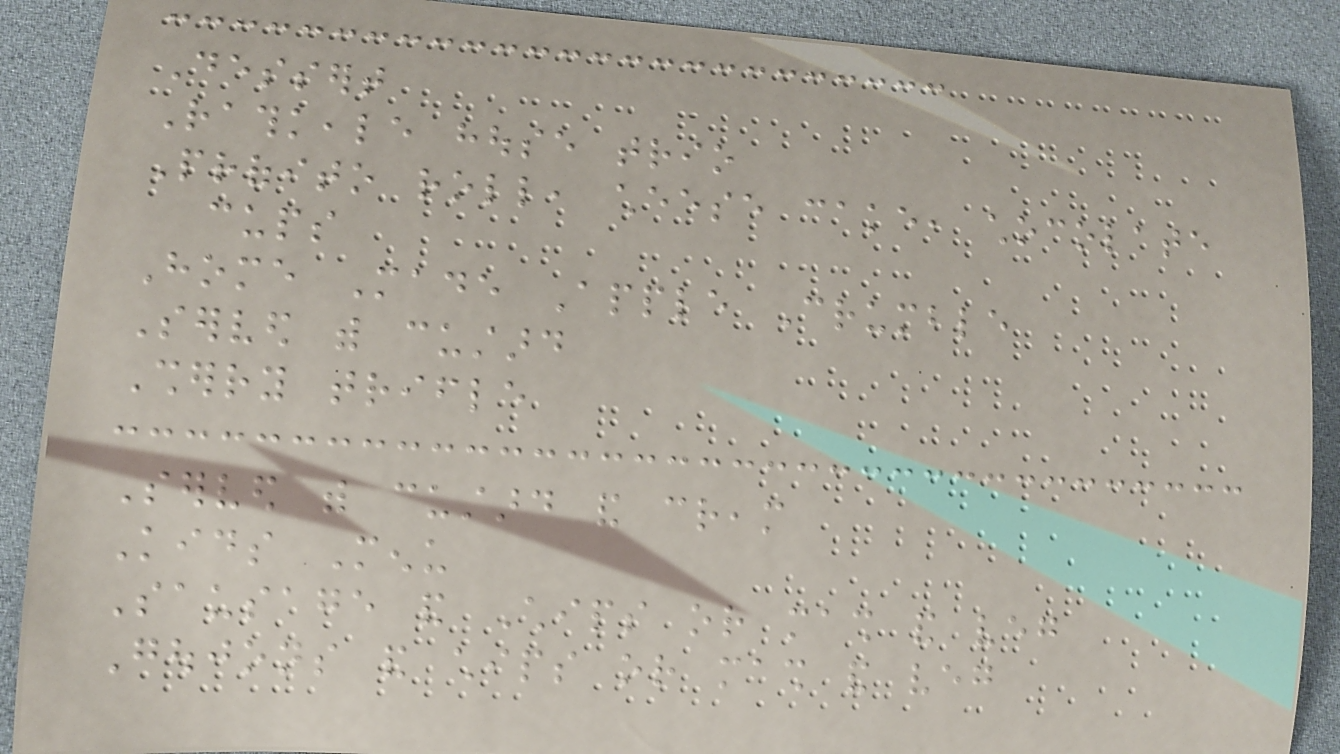Dessert
Rathkeale house trio
Profito roll, cheese cake, chocolate
cups
Home Made Apple Crumble
Served with custard
Sherry trifle
Served with custard and cream
Kids Menu
Sausage and Chips or mash and veg
Goujons and chips or mash and veg
